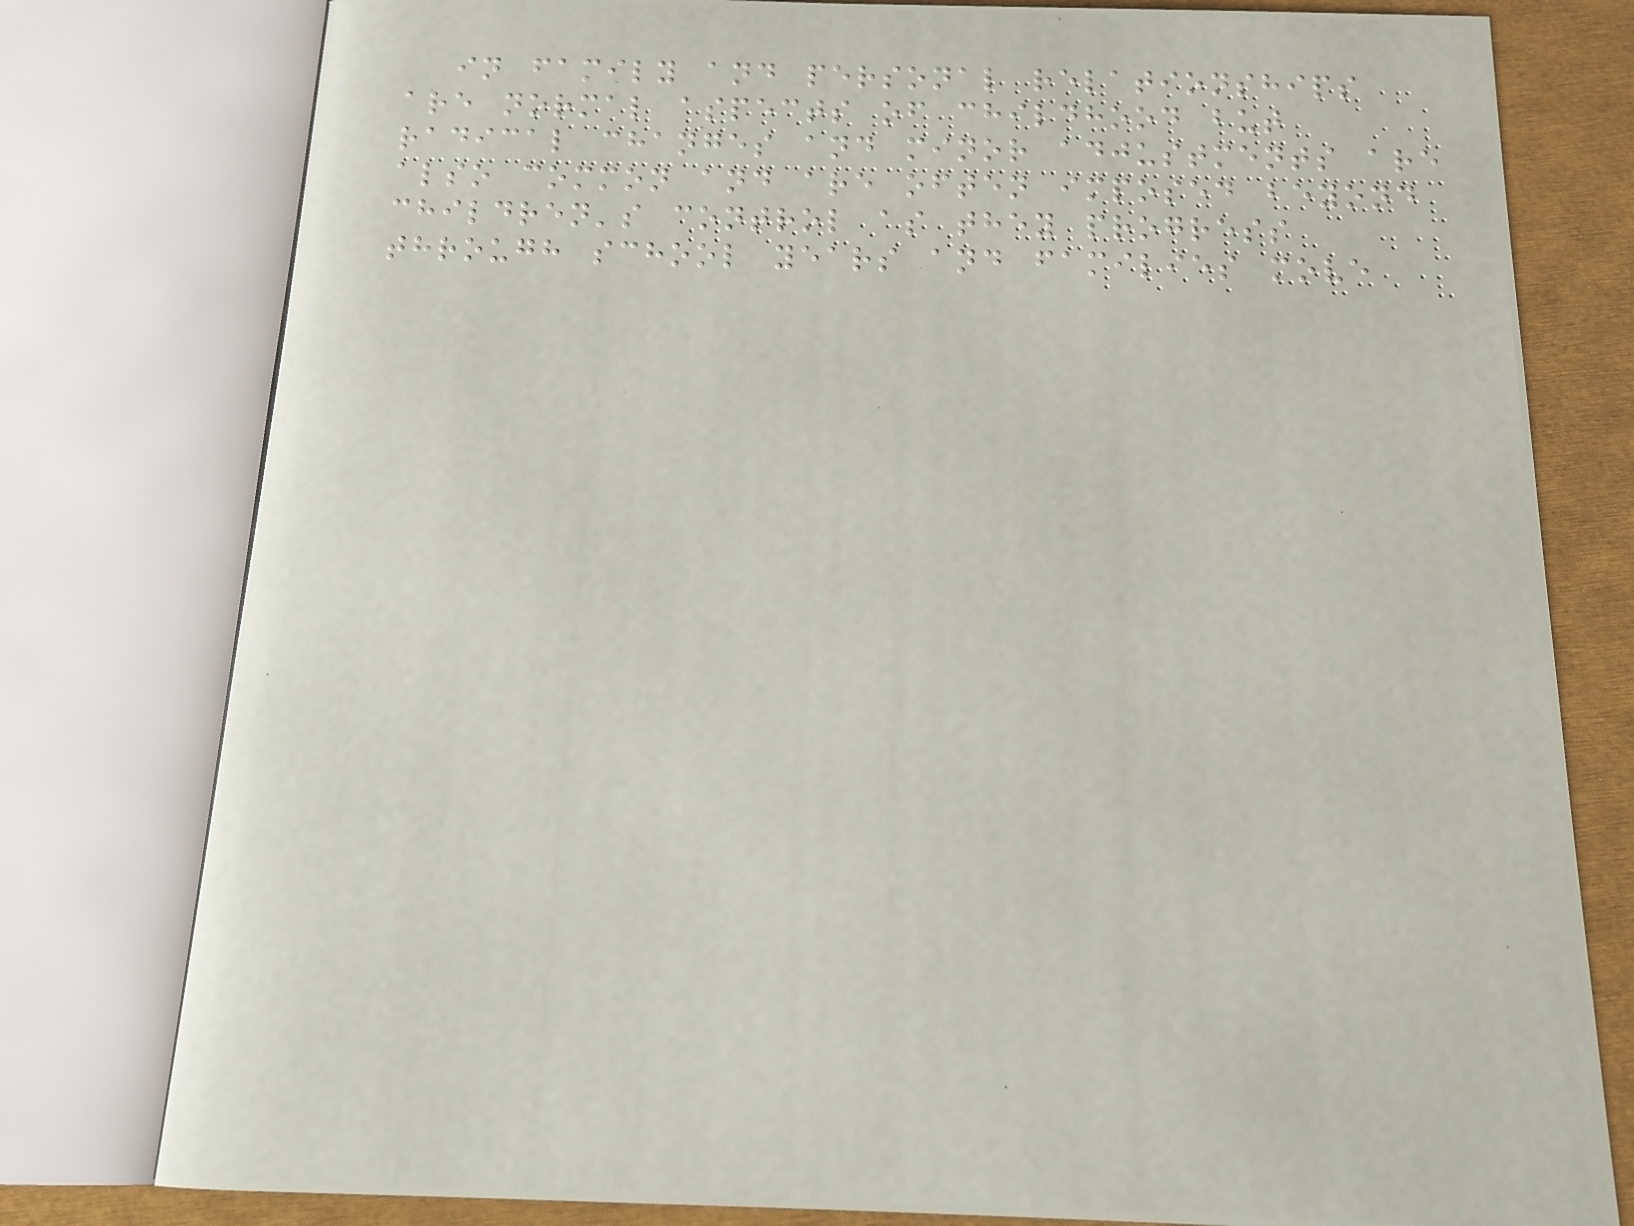in family and personal relationships
are normal aspects of childhood but
radical changes and minor adjustments are
also common and are often imposed beyond
children's control as they progress
through school years and families move
